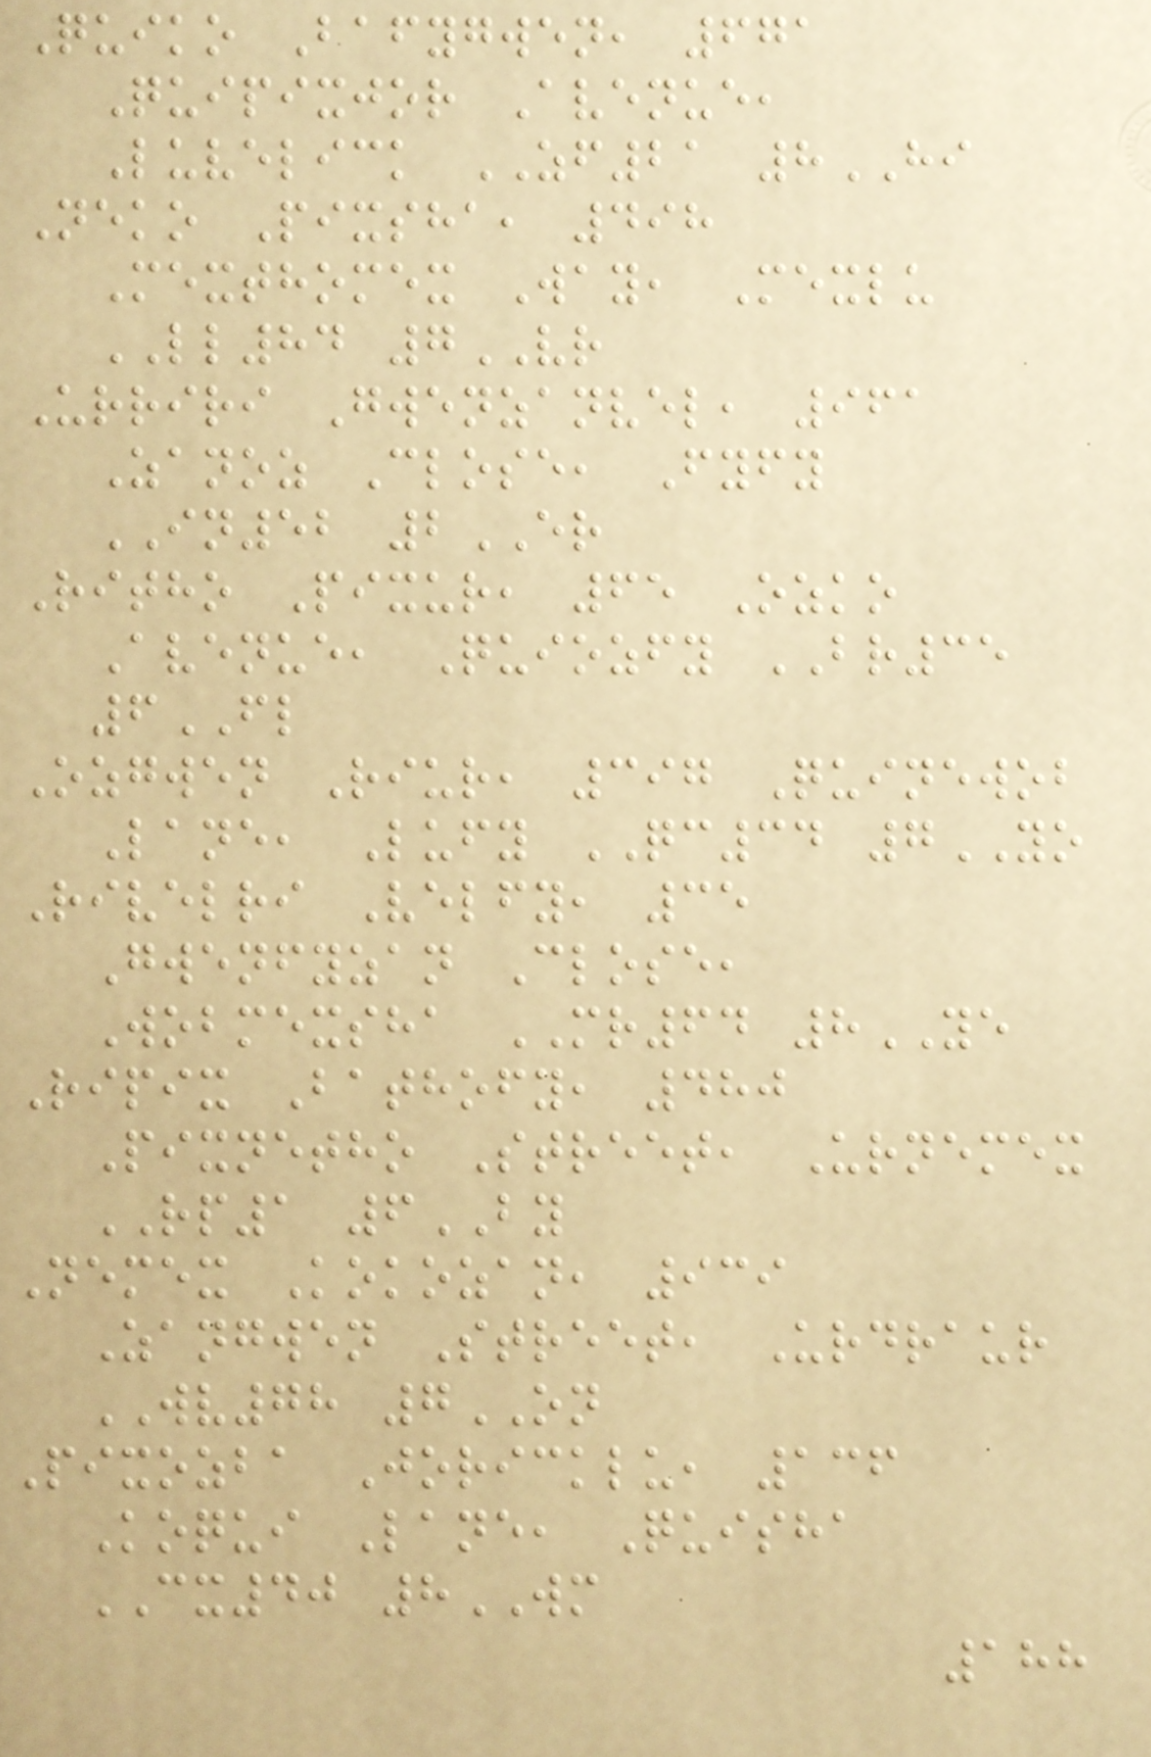Quiko Bafygwen, 671
Quipixjor Avenue,
Luvelick ZF21 8HI
Neko Pixsha, 498
Mexthomex Way, Mexlu
LL84 7VR
Urriri Gwenzanvel, 961
Zanoz Close, Fyfy
IN52 2ER
Ritho Pixur, 65 Ozko
Avenue, Quiozfy BR35
6FL
Ozgwen Riur, 397 Quinewob
Lane, Lufy QC34 7YO
Rivelri Velfy, 35
Gwenfyzan Close,
Wobmexsha MR64 8YE
Ripix Bathofy, 480
Pixnetho Street, Urnemex
RP1 6BY
Nemex Kokozan, 939
Zangwen Street, Urdraur
WV78 7ON
Pixozba Joricklu, 136
Koqui Lane, Quisha
CX40 8WM
188
